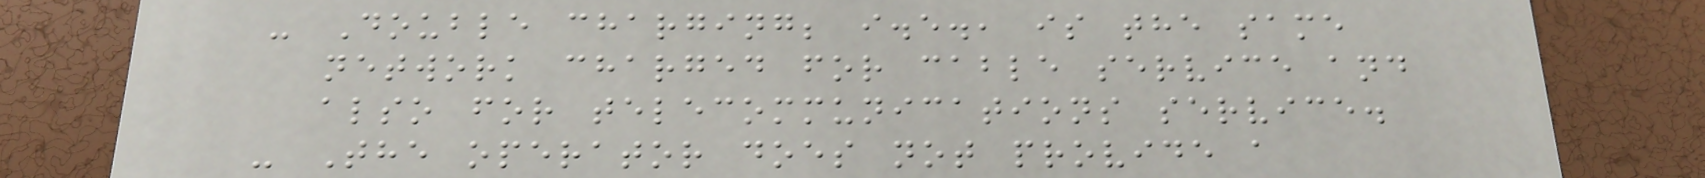- Double charging; i.e., is the same
network charged for cable service and
also for telecommunications service.
- The operator does not provide a
